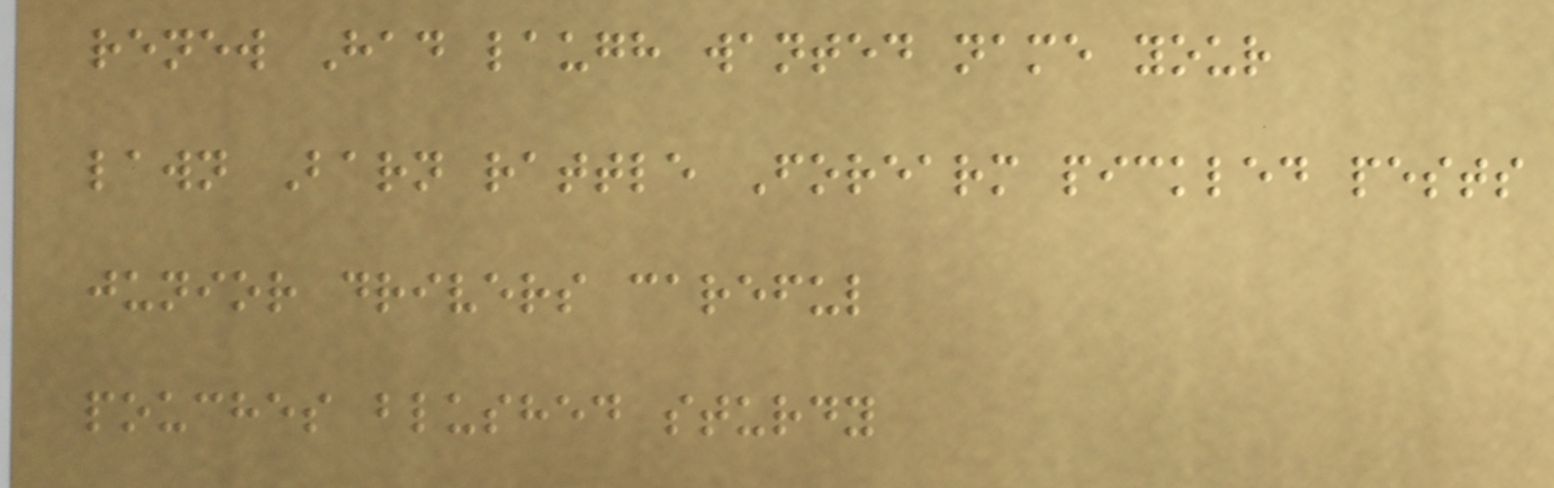renew Had laugh wanted name your
lawn Barn rattle Forearm pickled pests
junior drivers careful
pouches blushed sturdy
